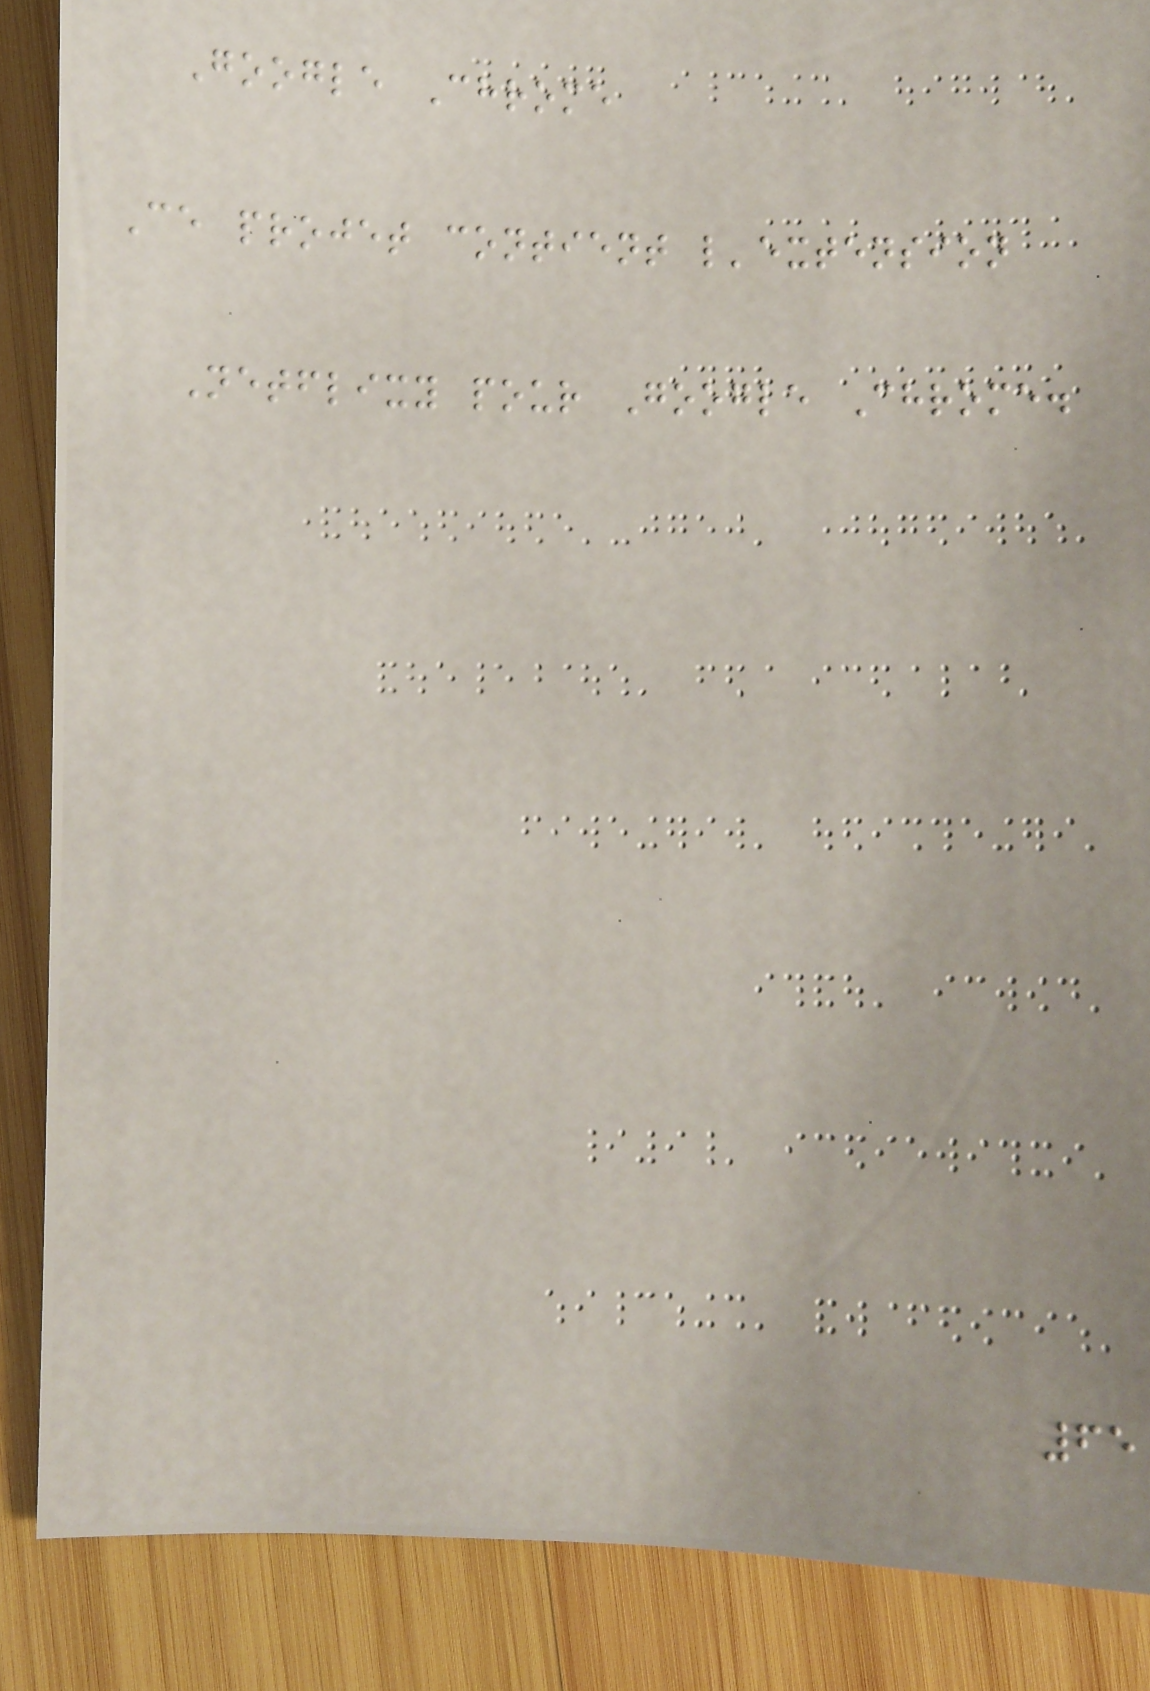Google Chrome
Ce projet contient l'extension
Netflixy pour Google Chrome.
65
